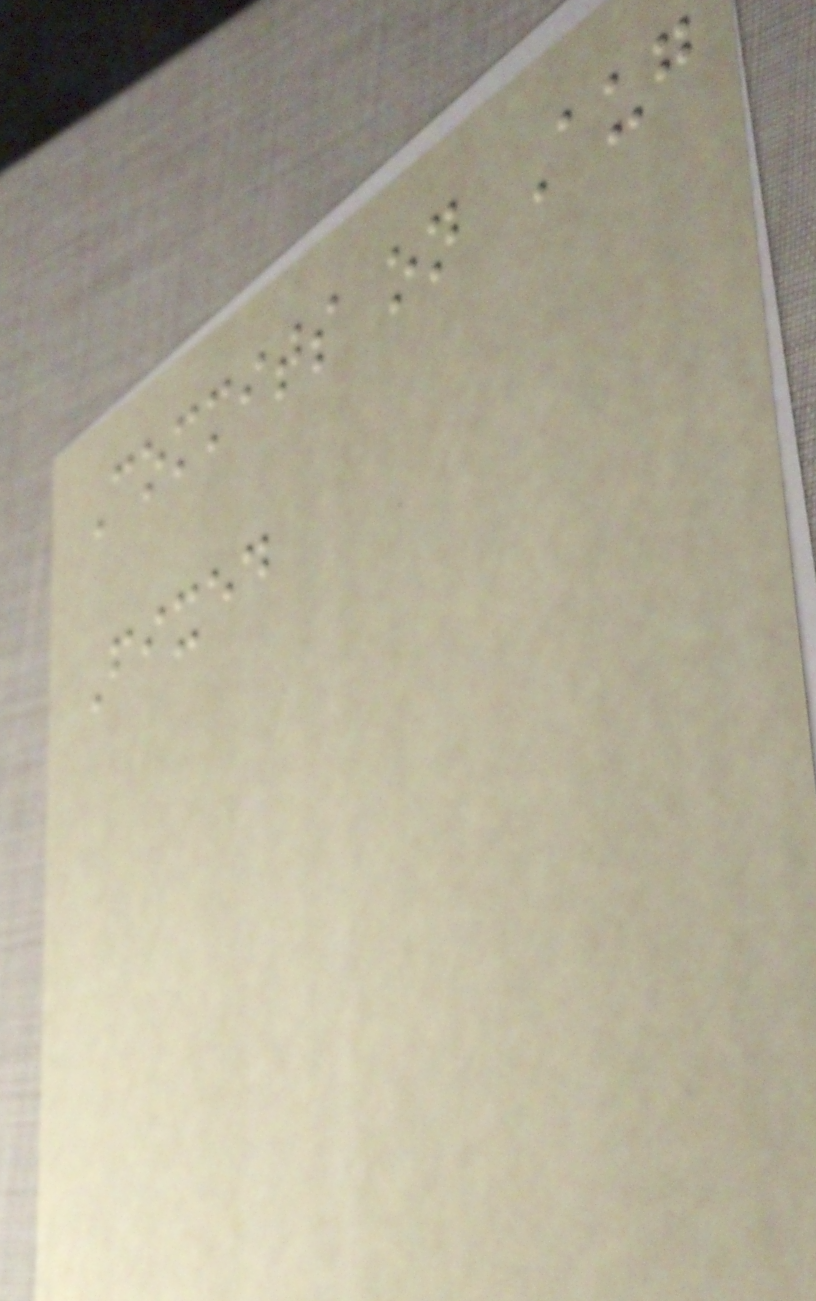Commits on Aug
Fixed
